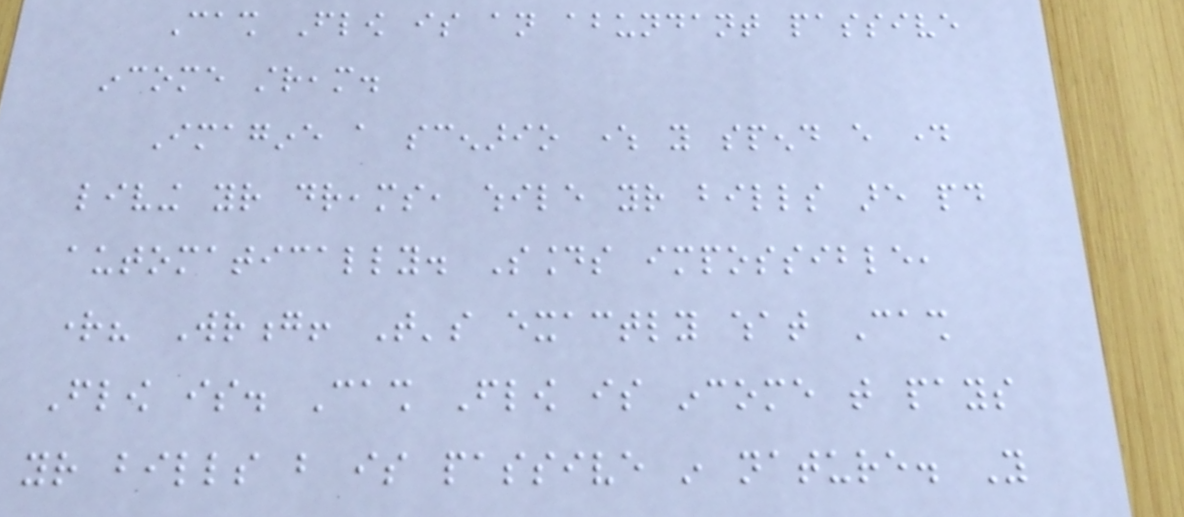Cash Flow is an abundant passive
income stream.
Imagine a scenario where you spend every day
living your dreams, while your bills are paid
automatically. Sounds impossible,
right? Wrong! That's exactly what Cash
Flow is. Cash Flow is income that pays
your bills but is passive in nature. You
